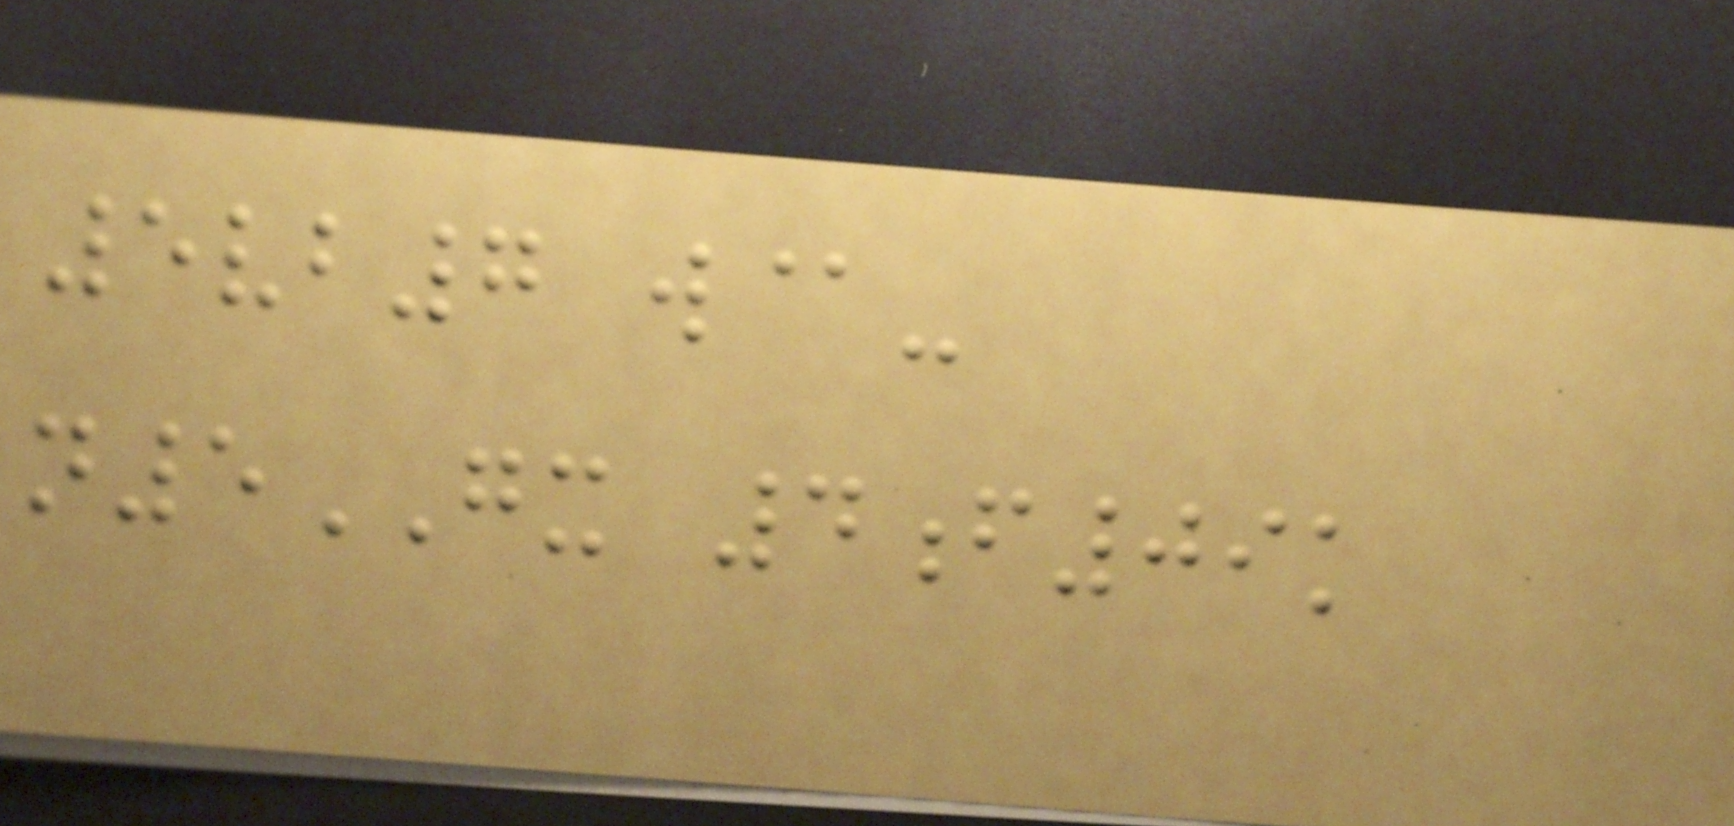5vb7 w@-
n5GX 4f09k
